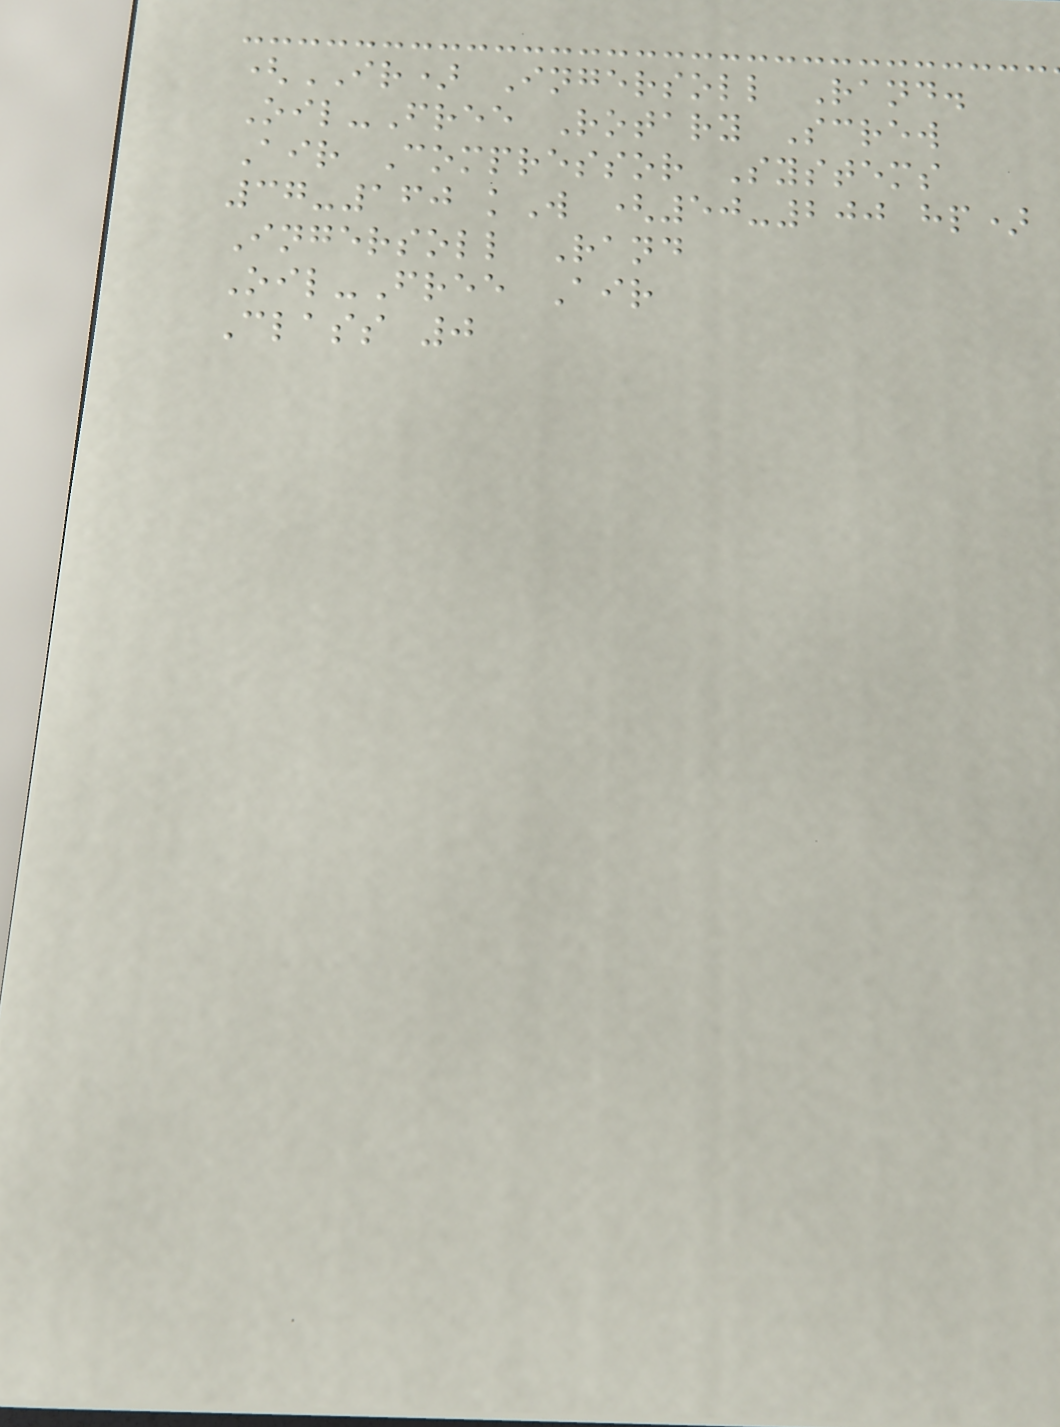(IR) Ingersoll Rand.
Oil-Free Rotary Screw
Air Compressor Systems
37-160 kW (50-200 hp)
Ingersoll Rand
Oil-Free Air
Class 0
